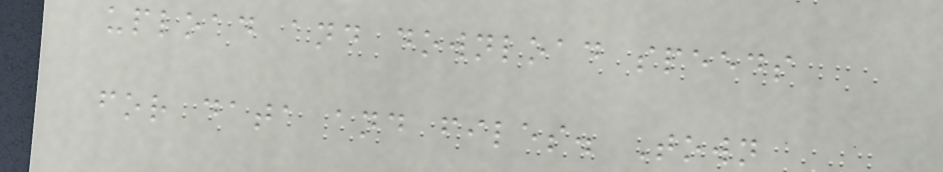upload and download speeds
for data and files. Town
